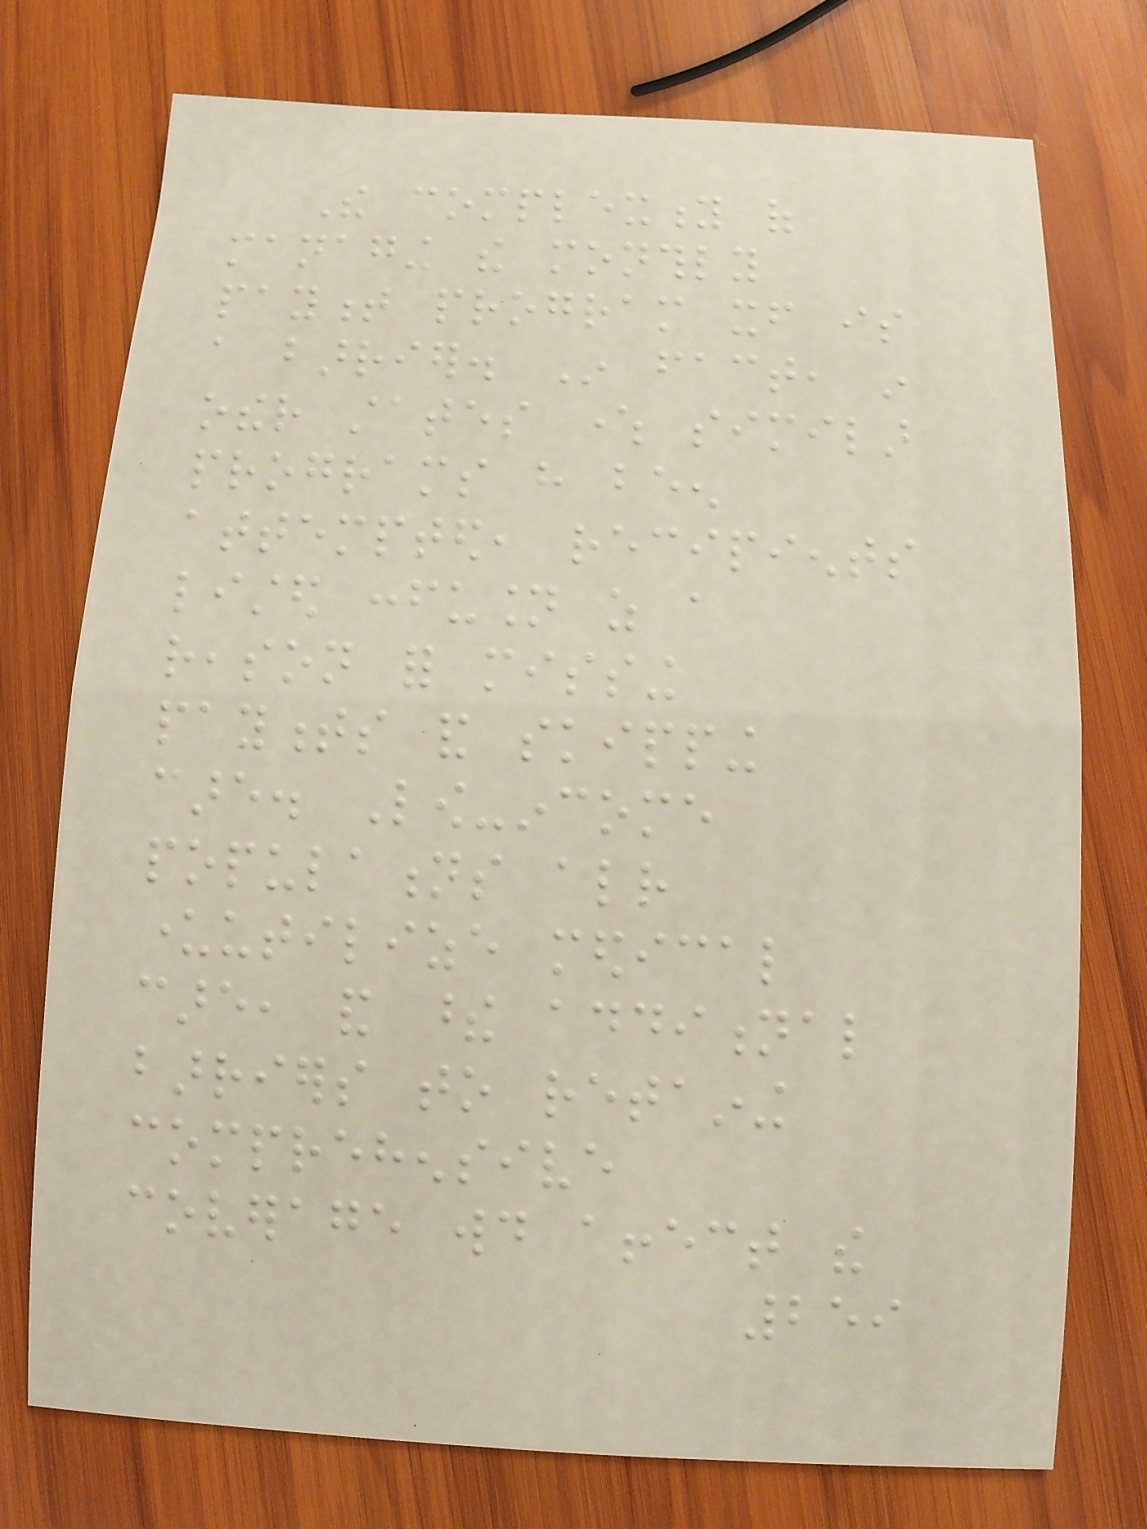The complexity of
managing the monthly
payment program itself is
a barrier. In fact, in
other states where similar
programs have been
attempted, recipients
listed confusion as a
reason for missing
payments and skipping
care. Low-income
populations already
underutilize medical
care, and these additional
barriers to retaining
comprehensive
coverage would affect the
259
